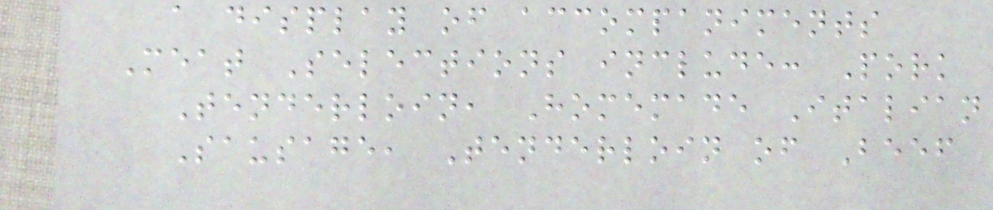a display of accompaniments
Meat Selections include: Pork
Tenderloin, Homemade Italian
Sausage, Tenderloin of Beef
